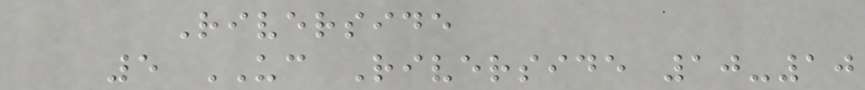Riverside
5 UC Riverside 10-10
